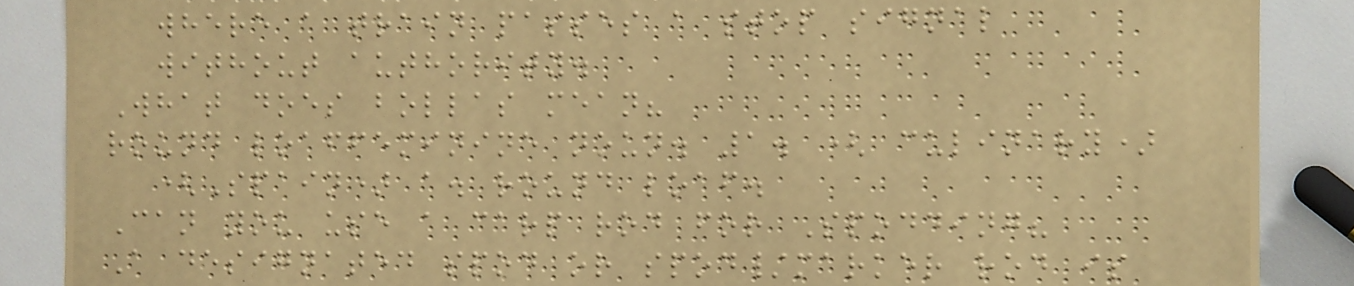where a train passes a stop signal
without authority.
What does bollas mean?
round loaffeminine noun. 1. ( culinary)
(Spain) a. round loaf.
Can you use a carp rod for Spodding?
A designated spod or spod/marker rod is
